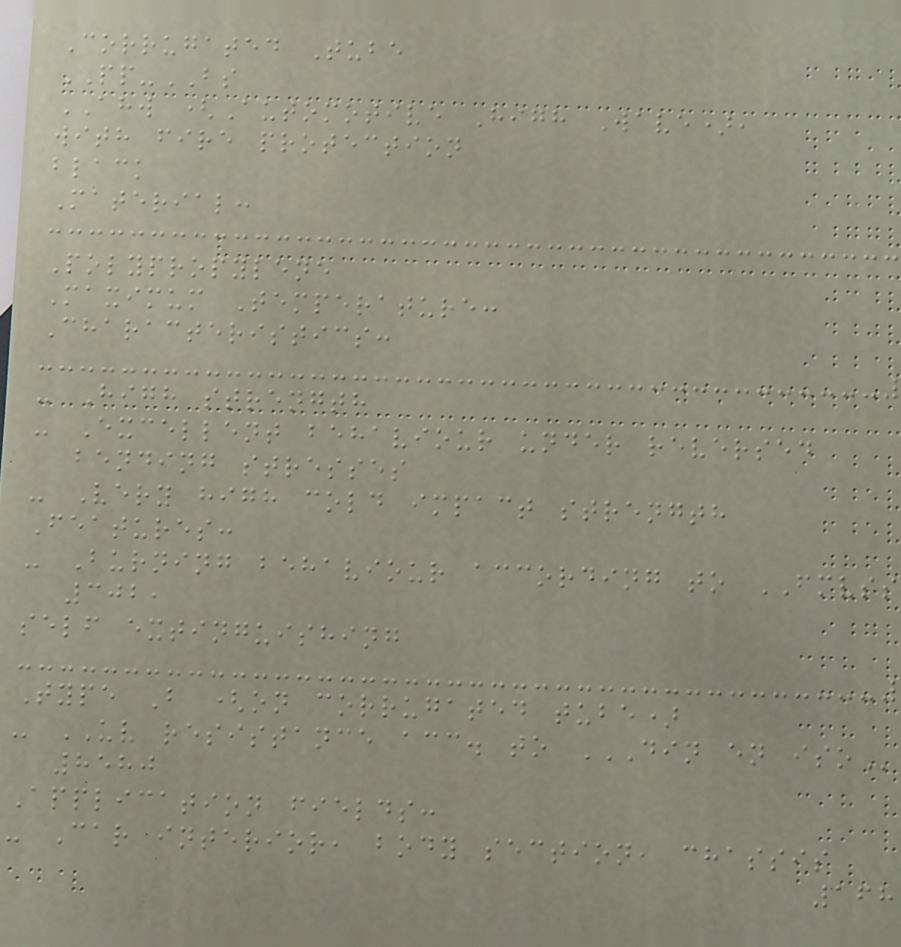Corrugated Tube
PP-BS
AHW (Automotive High Wave),
with fire protection
black
Material:
Polypropylene
Maximum Temperature:
Characteristics:
- High strength
- Excellent behaviour under reversed
bending stresses
- Very high cold impact strength
Features:
- Burning behaviour according to FMVSS
302,
self extinguishing
Type B (on corrugated tube)
- UV resistance acc. to DIN EN ISO
8580
Application fields:
- Car interior, body section, chassis
168
